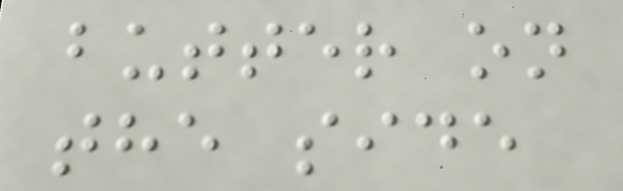butter on
the side
